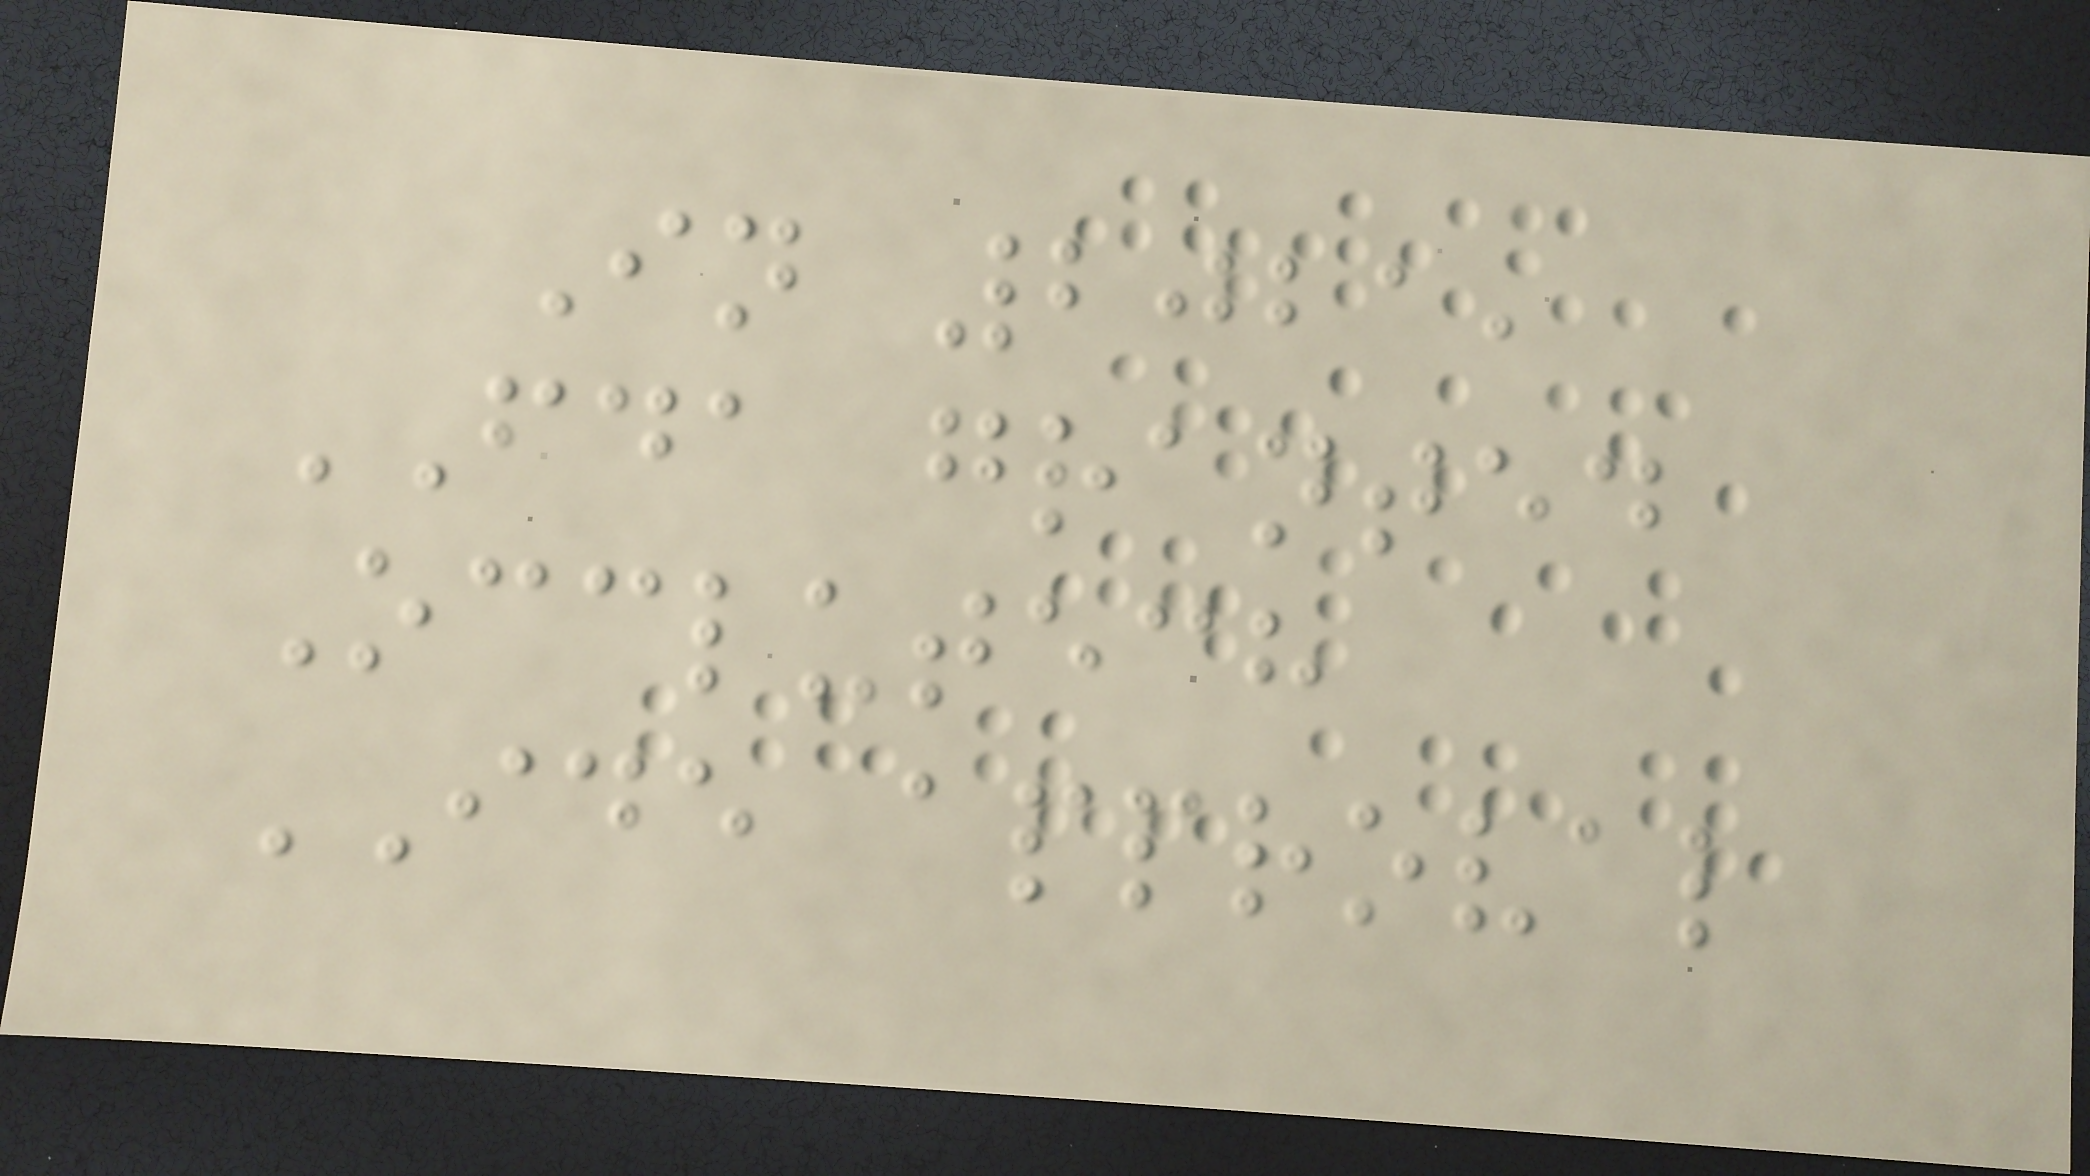In 2021,
FDA granted
Occlutech
IDE approval
